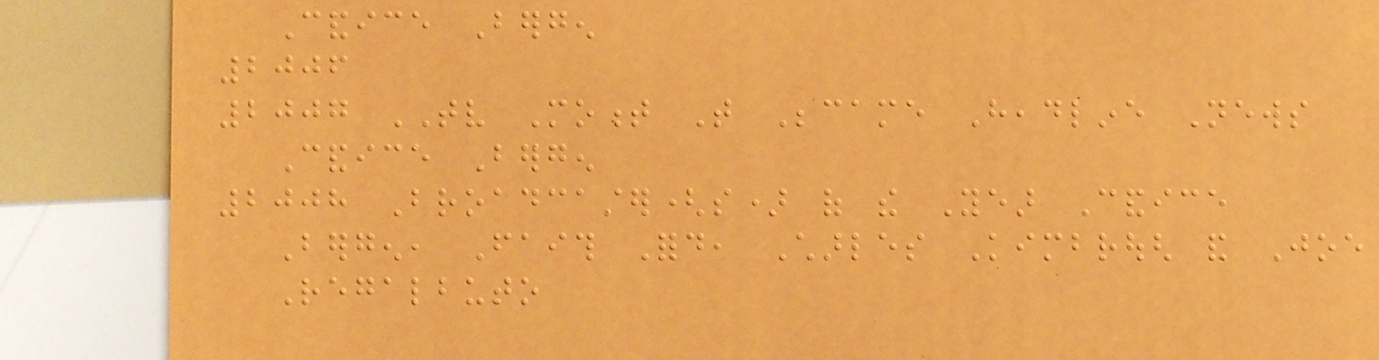Candice Bergen
2006
2007 TV Moment That Became Headline News
Candice Bergen
2008 Broadcaster(s) of the Year Candice
Bergen, Faith Ford, Charles Kimbrough and Joe
Regalbuto
